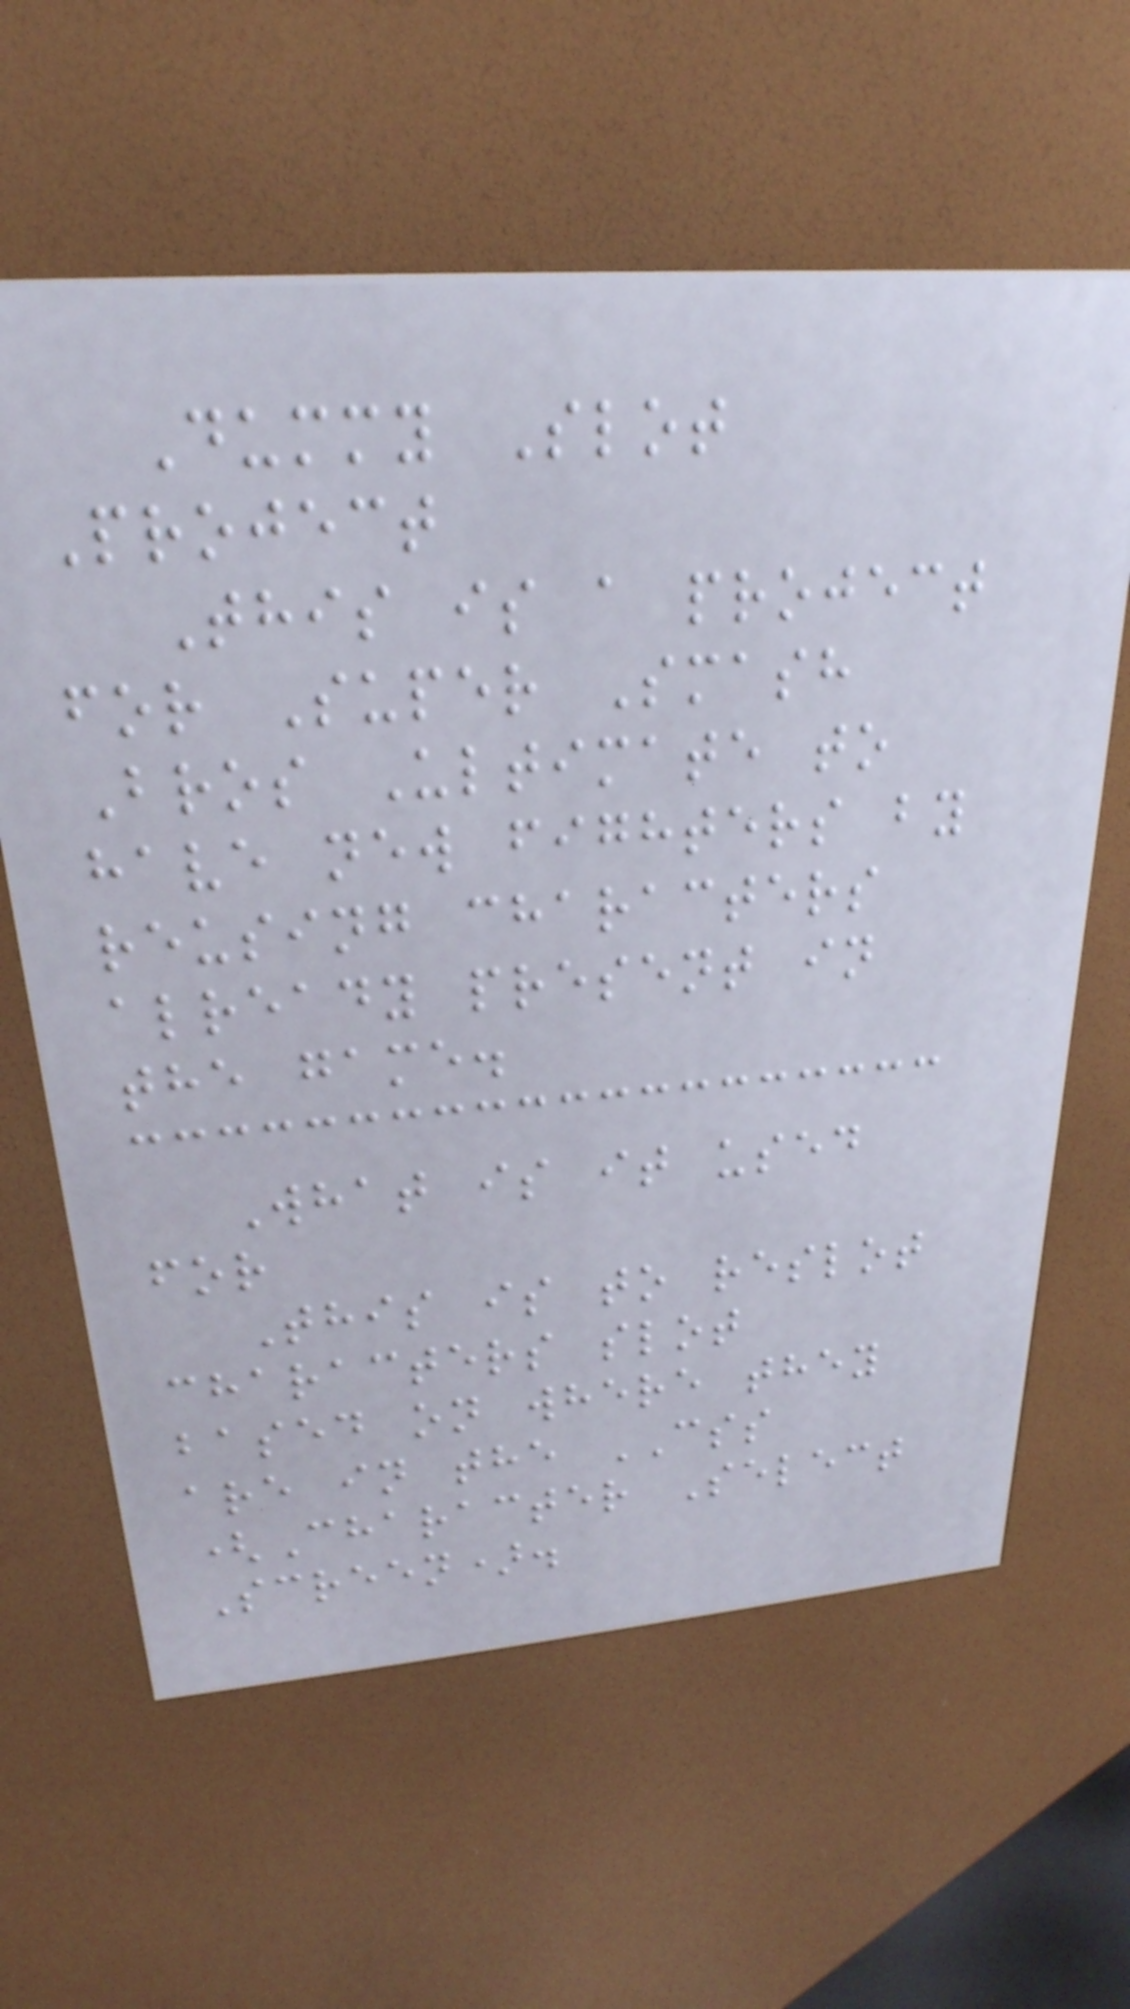Dummy Slot
Project
This is a project
for Super Smash
Bros Ultimate to
have new fighters by
reusing characters
already present in
the game.
What is it used
for
This is to reslot
characters slot
based on where they
are in the CSS
(Character Select
Screen).
